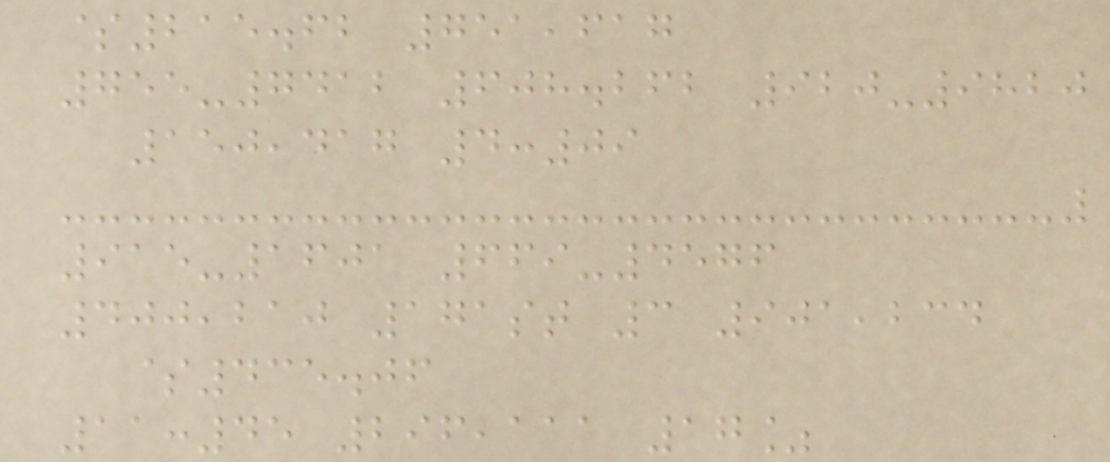$215.62 751,617
755-7412 608.262 920-9820
150,417 4:09
915-1601 669-4576
400,210 171st 3 901,234
$435.06
11:45 296,111 17%
